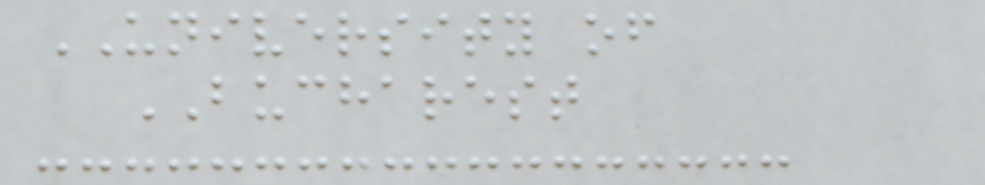UNIVERSITY of
BUCHAREST
